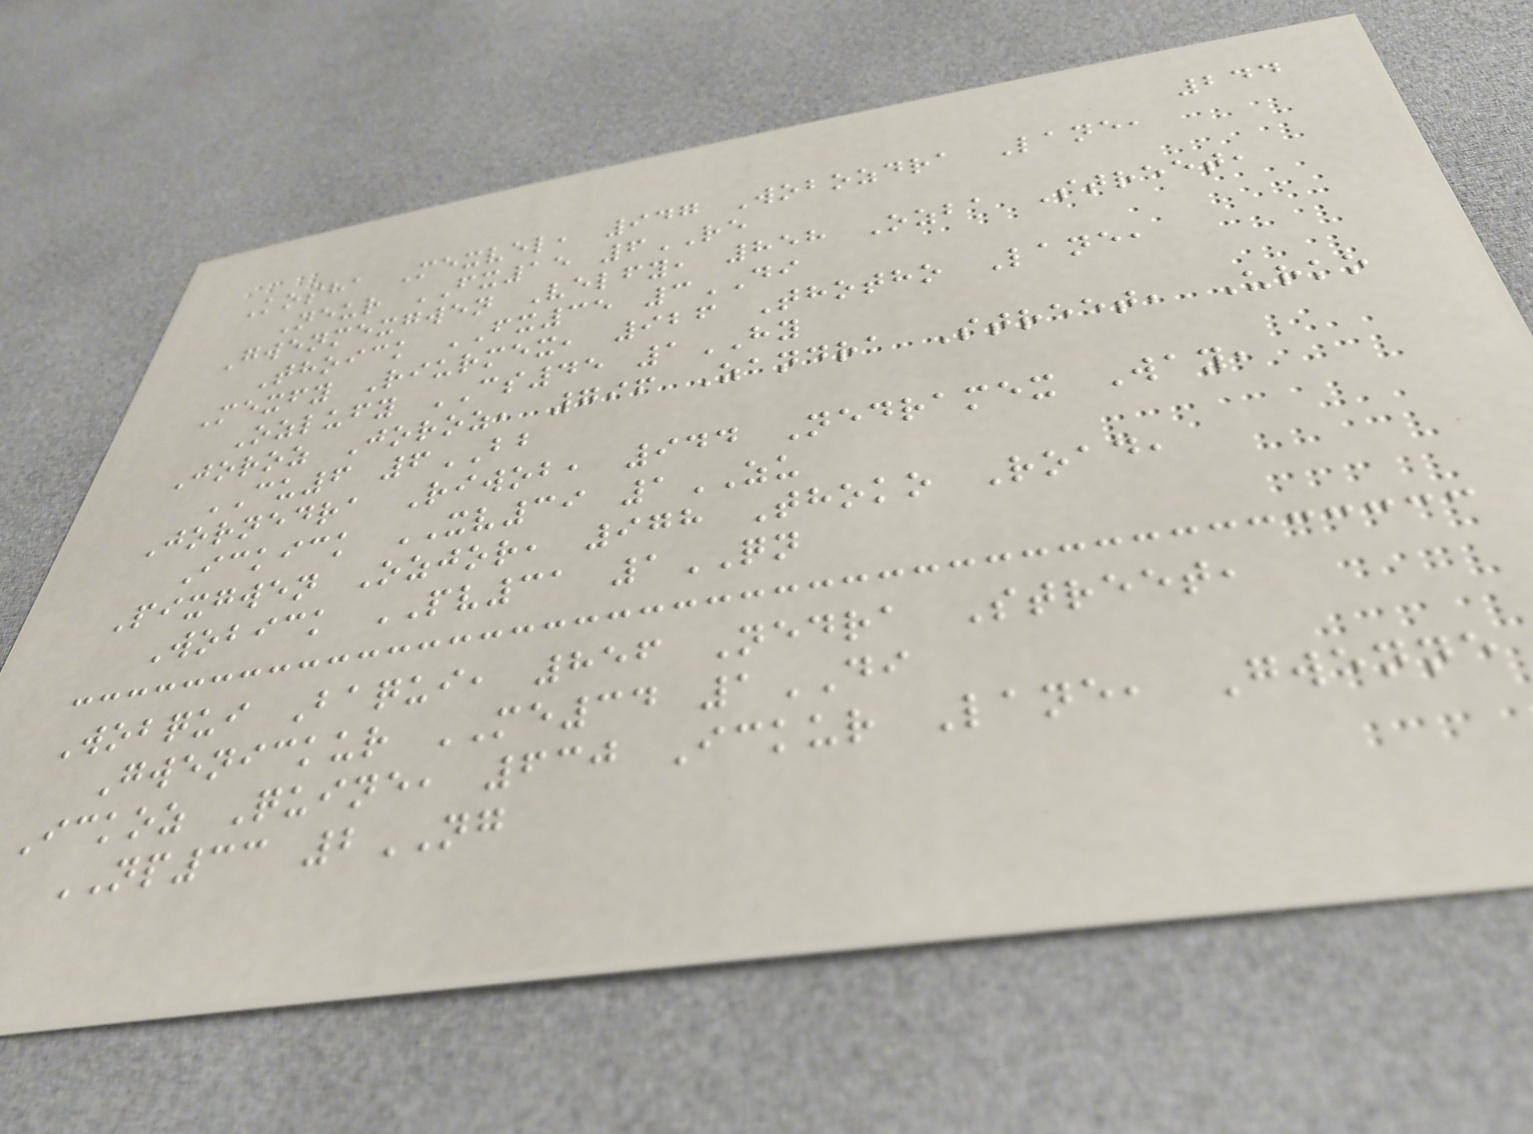244
Kosha Mexvel, 947 Wobozdra Lane,
Neur FX15 6RE
Gwenmexgwen Velfy, 858 Ozba Street,
Thoick FX35 3DI
Mexfy Riurmex, 926 Thotho Lane,
Ozlufy CS45 1HY
Joroz Joroz, 796 Zandra Street, Urko
CU6 6BB
Jornedra Riwob, 944 Nedramex Way,
Ickick XV39 1ZU
Pixgwen Ozjor, 978 Thoko Road,
Wobick PV31 1QN
Wobqui Baqui, 856 Nedra Street,
Gwenickur ME34 1DI
Ickoz Quine, 630 Ickur Lane, Gwenne
NP33 2NG
